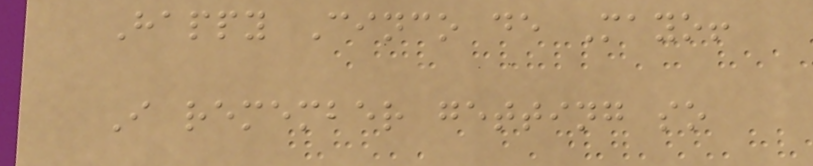Happy Cinco de Mayo!
I remember getting so
